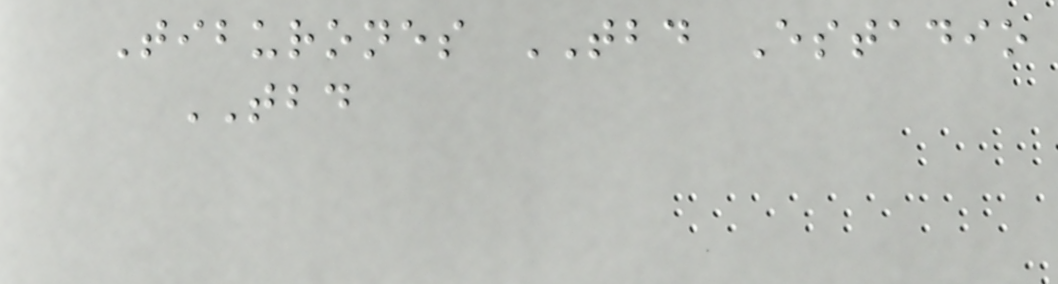Tiburones TBD Estadio
TBD
